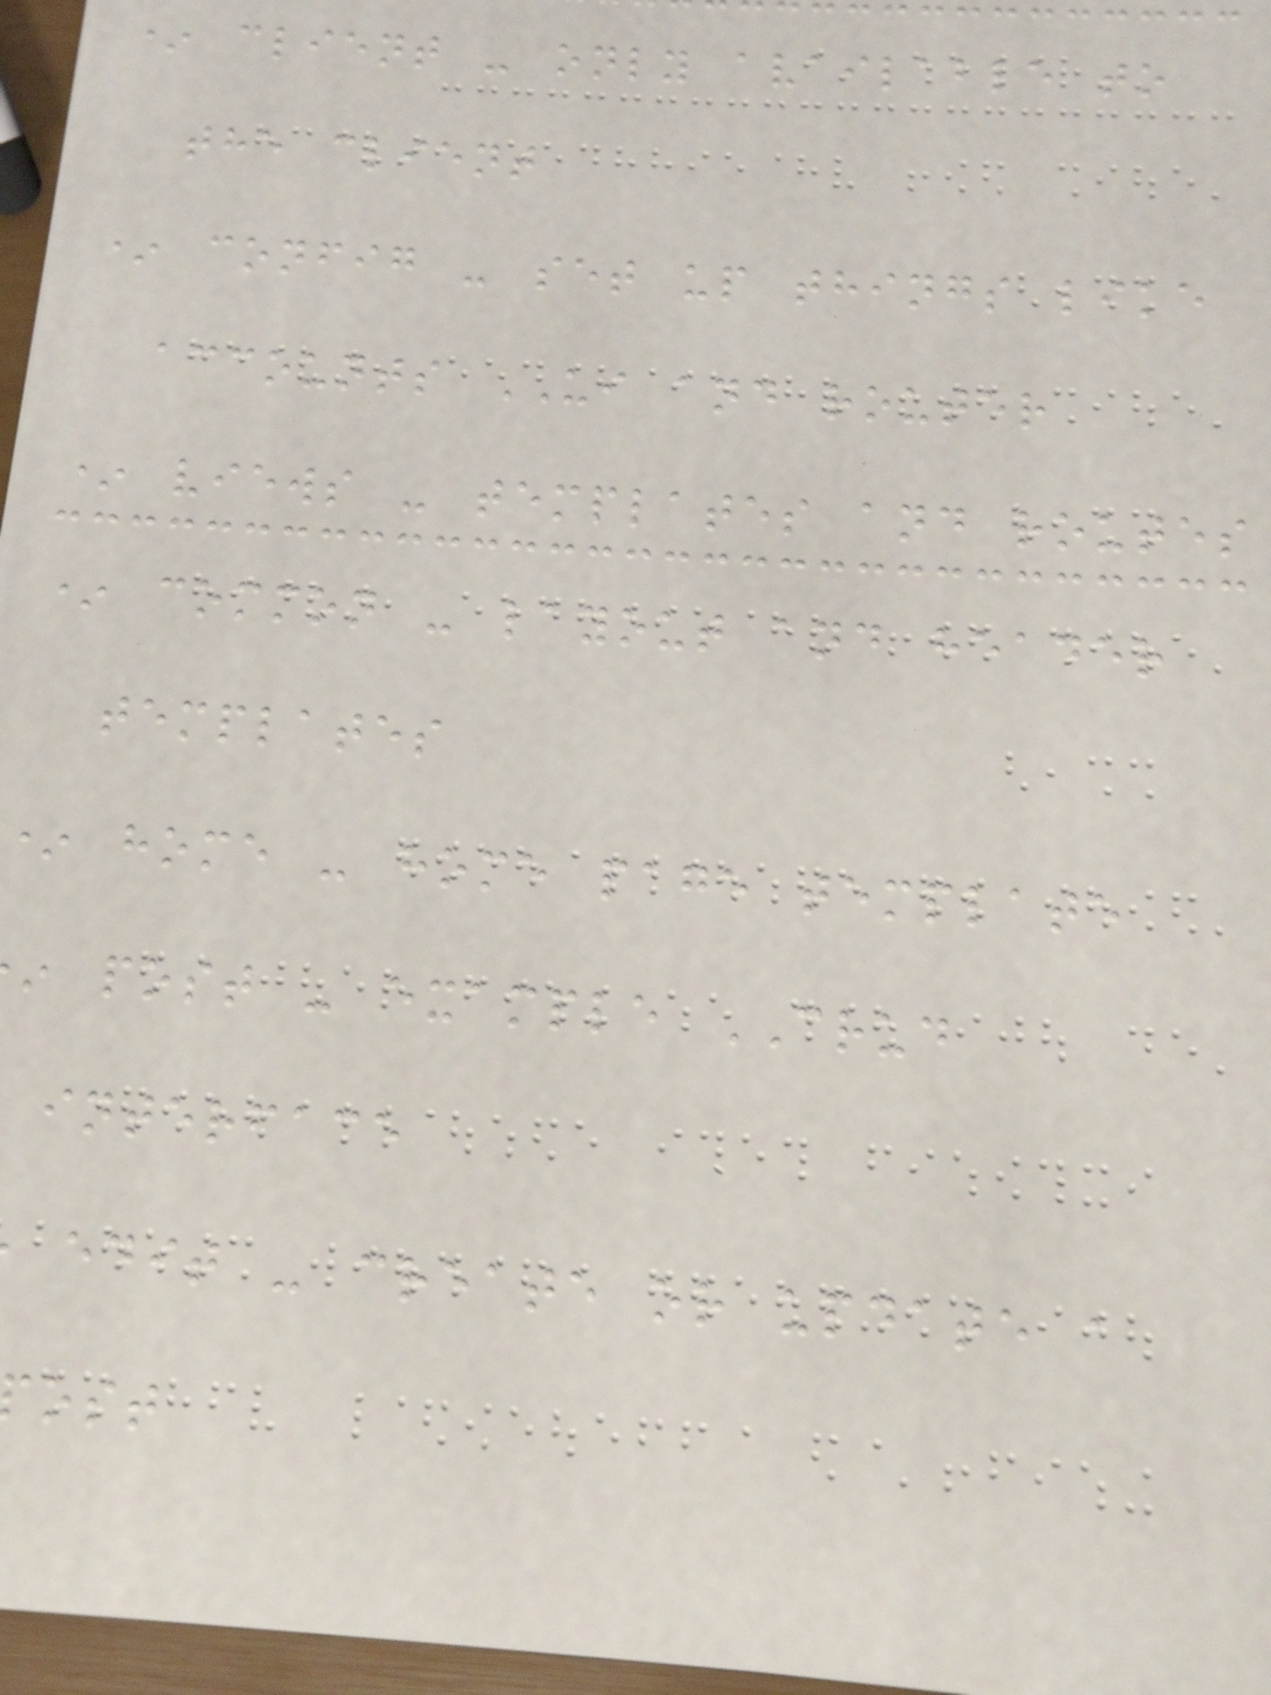* client - only available to
the client
* config - set up things like
accounts UI and router
* views - templates and routes
* common - layout and header
templates
* home - home page template
post - example CRUD
interface
edit - create or update a
